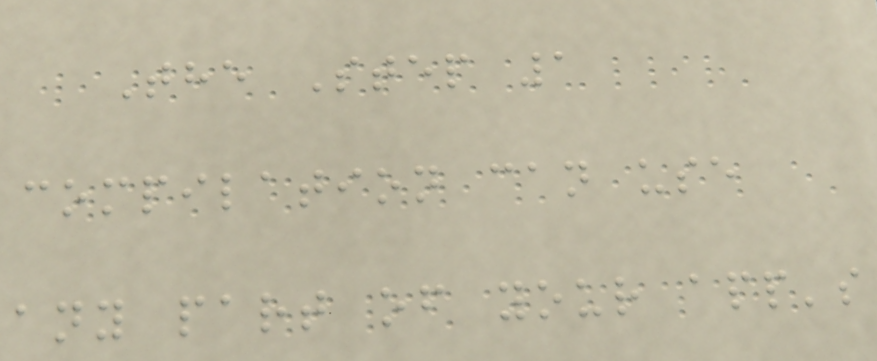The Step 1
compilation can use
any part of your app's
